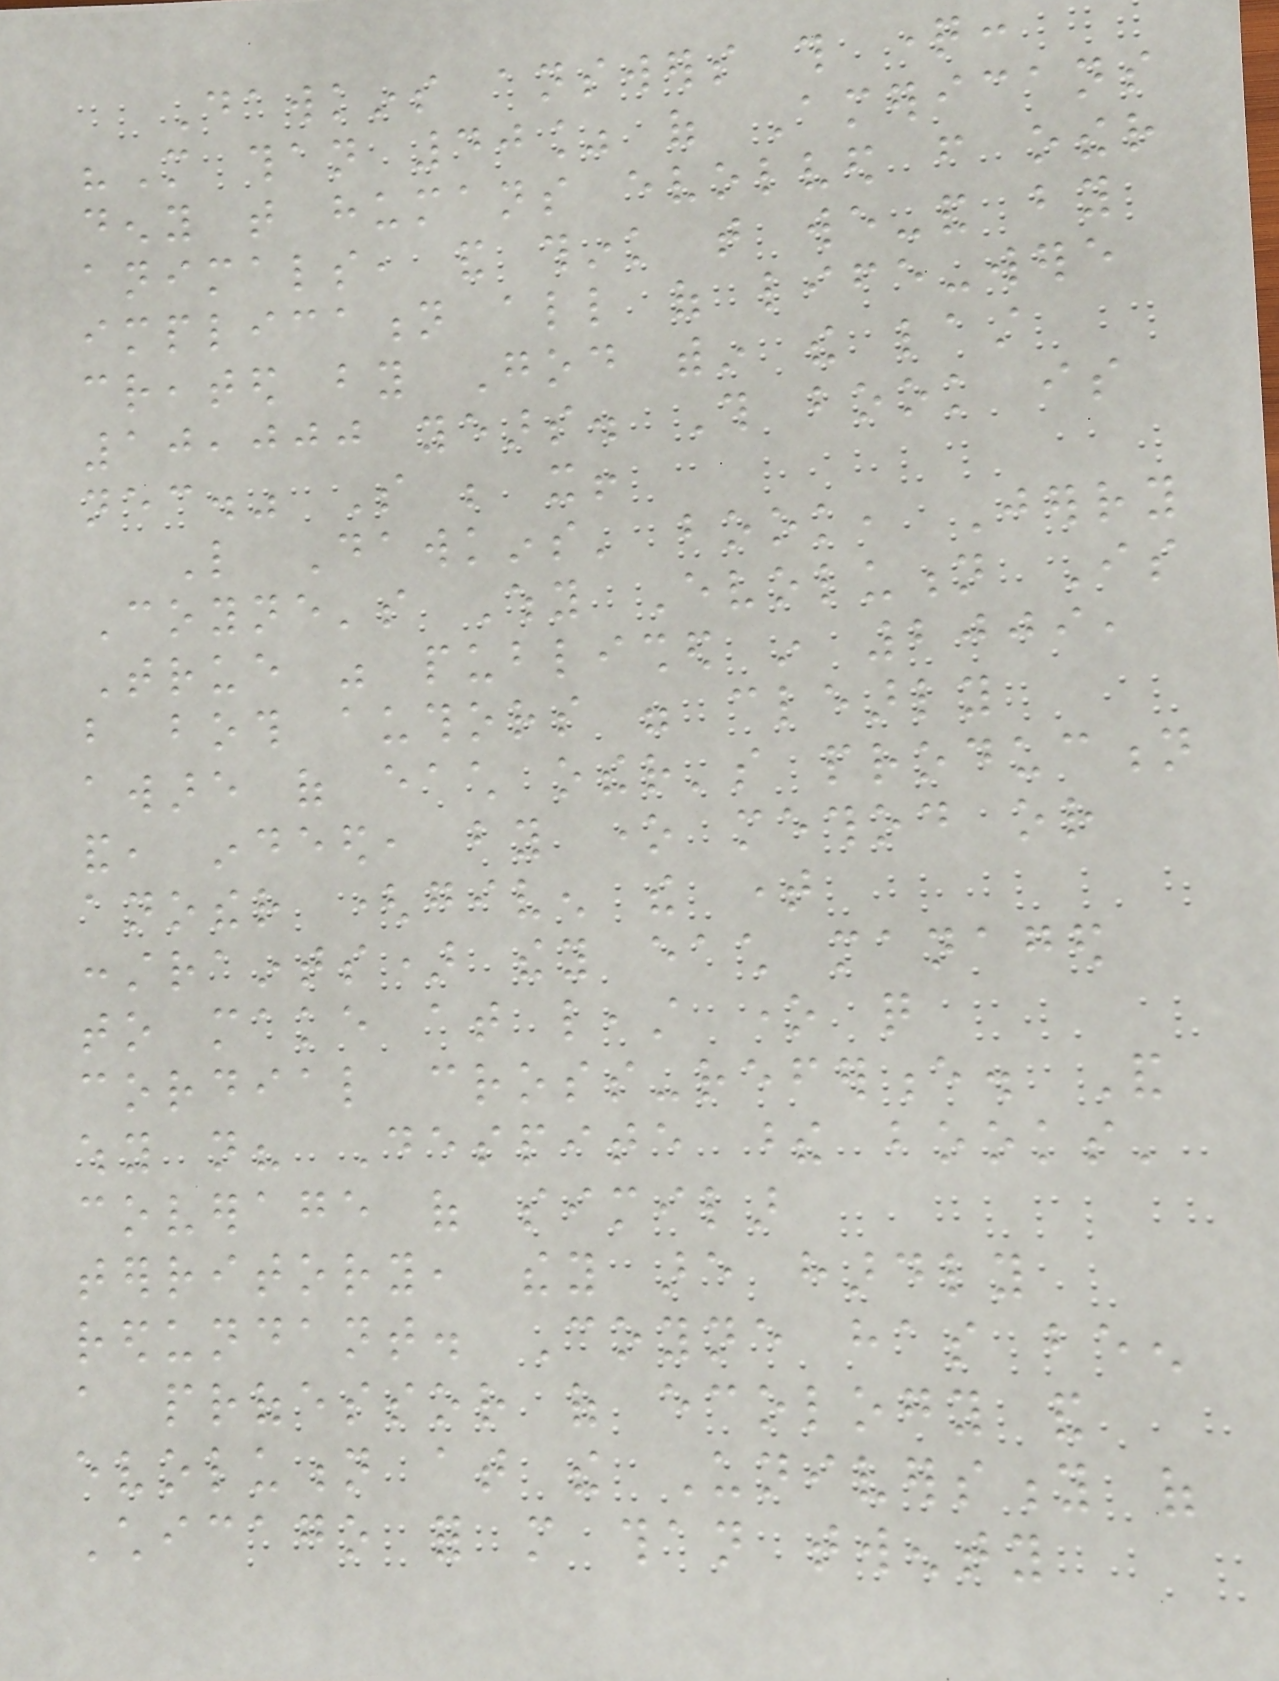Dawkins answers this question:
"More than 40% of Americans
deny that humans evolved from other
animals, and think that we-and by
implication all of life-were
created by God within the last
10,000 years. This book is
necessary." So be it!
Like Dawkins' book, Jerry
Coyne's Why Evolution Is
True was published in 2009,
but both authors were clearly
aware of each other's production
and, indeed, by one method or
another (given the time
constraints) they each managed
to make at least one quite
cordial cross-reference. And
why not? Despite these books'
coverage of similar
territory, they are hardly
redundant. Coyne has been
a professor of ecology and
evolution at the University of
Chicago for more than twenty
